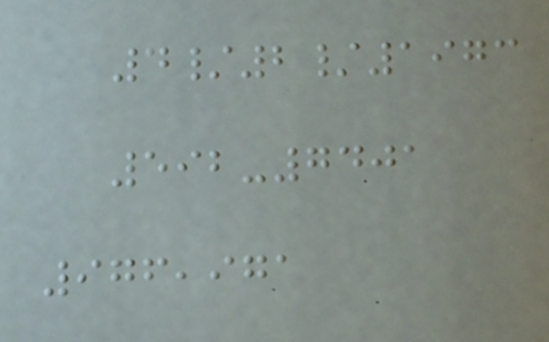4/2/1973
592-7401
976,971
